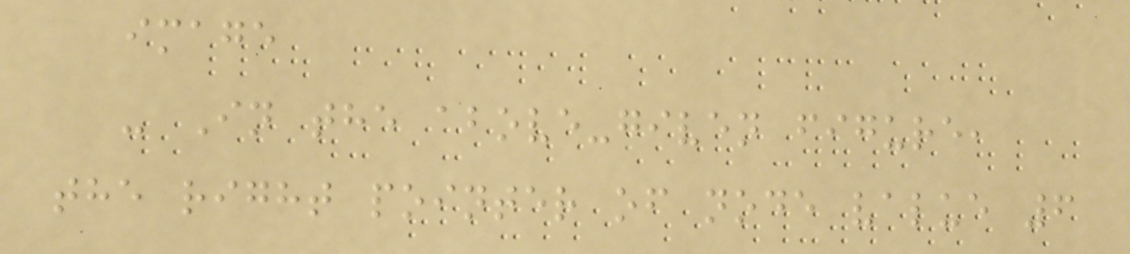image
- In the above-given figure,
the right pointer of node value 6
